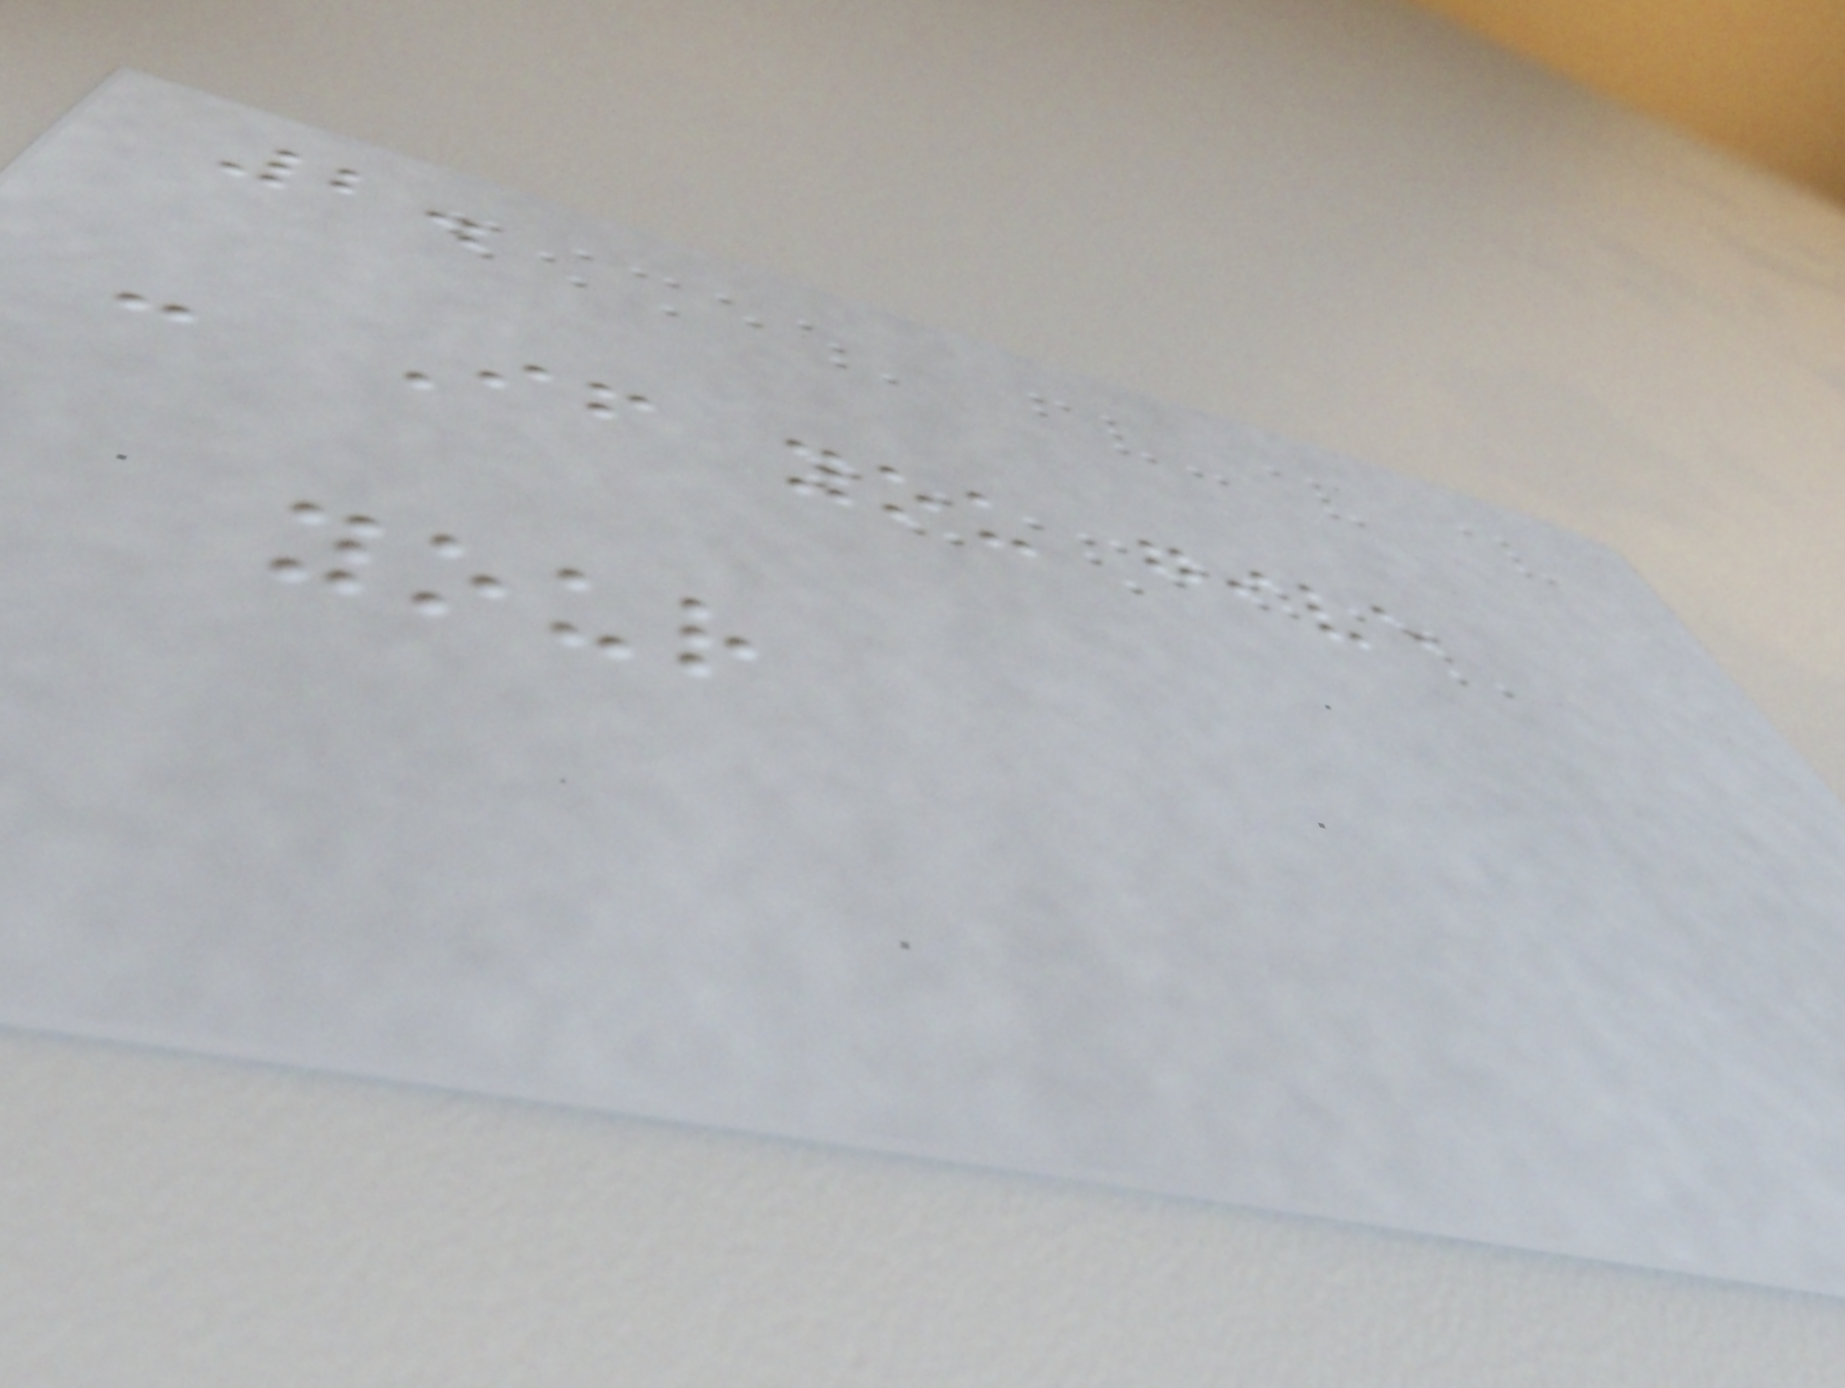2.
- If you give
your
